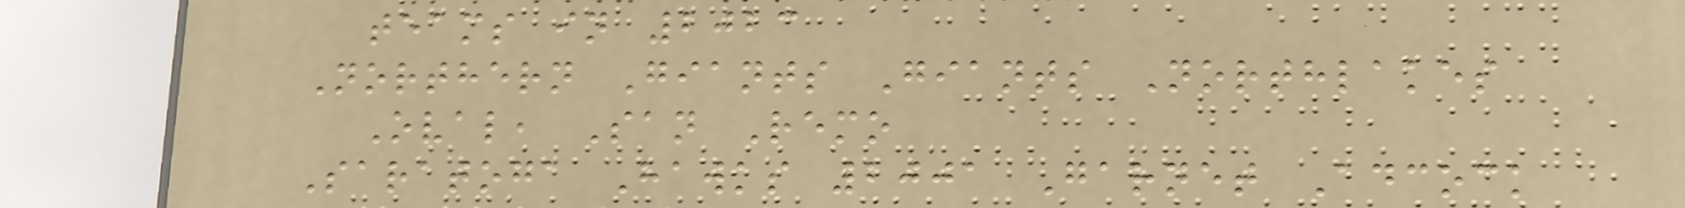teams in 2023
Northern Giants Giants Northlakes
Oval, San Remo
Saratoga Hawks 2001 Garnet Adcock
